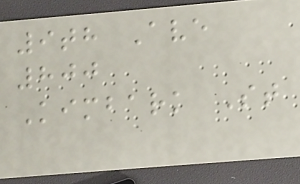9th Ave
800
Kimbark St
